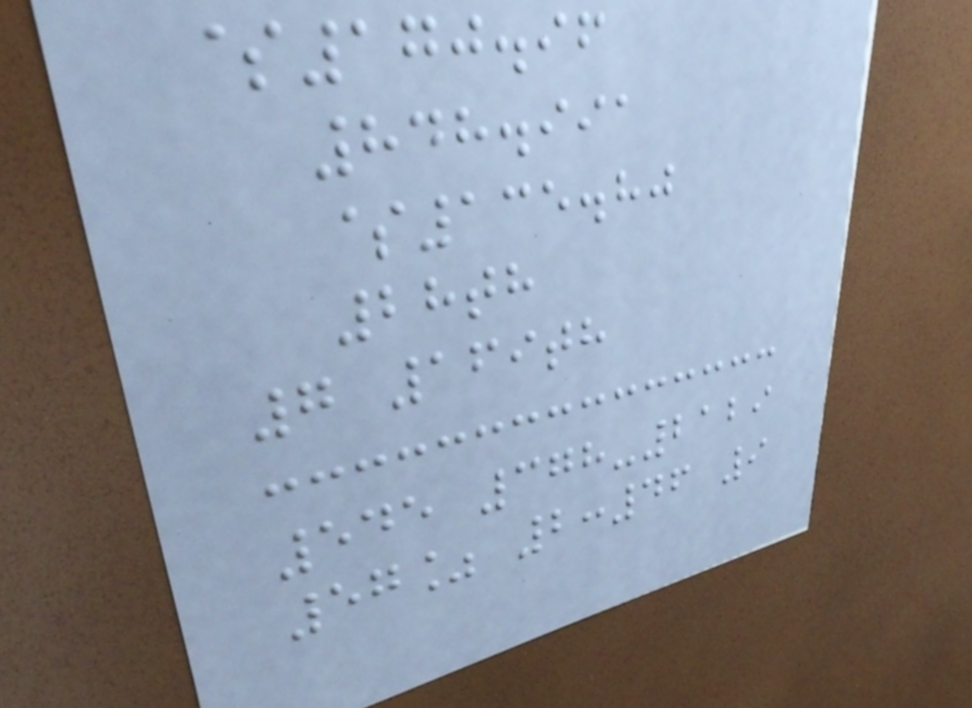$170.96
848.991
$135.80
28th
7 169th
545 378-2129
57% 2:46 9
